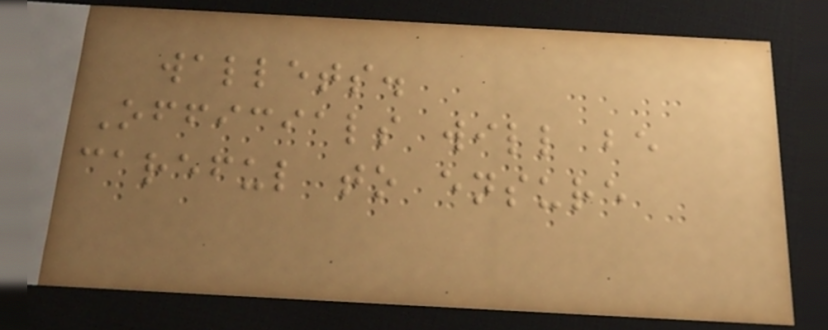wallets.
Officials will be
careful to ensure
